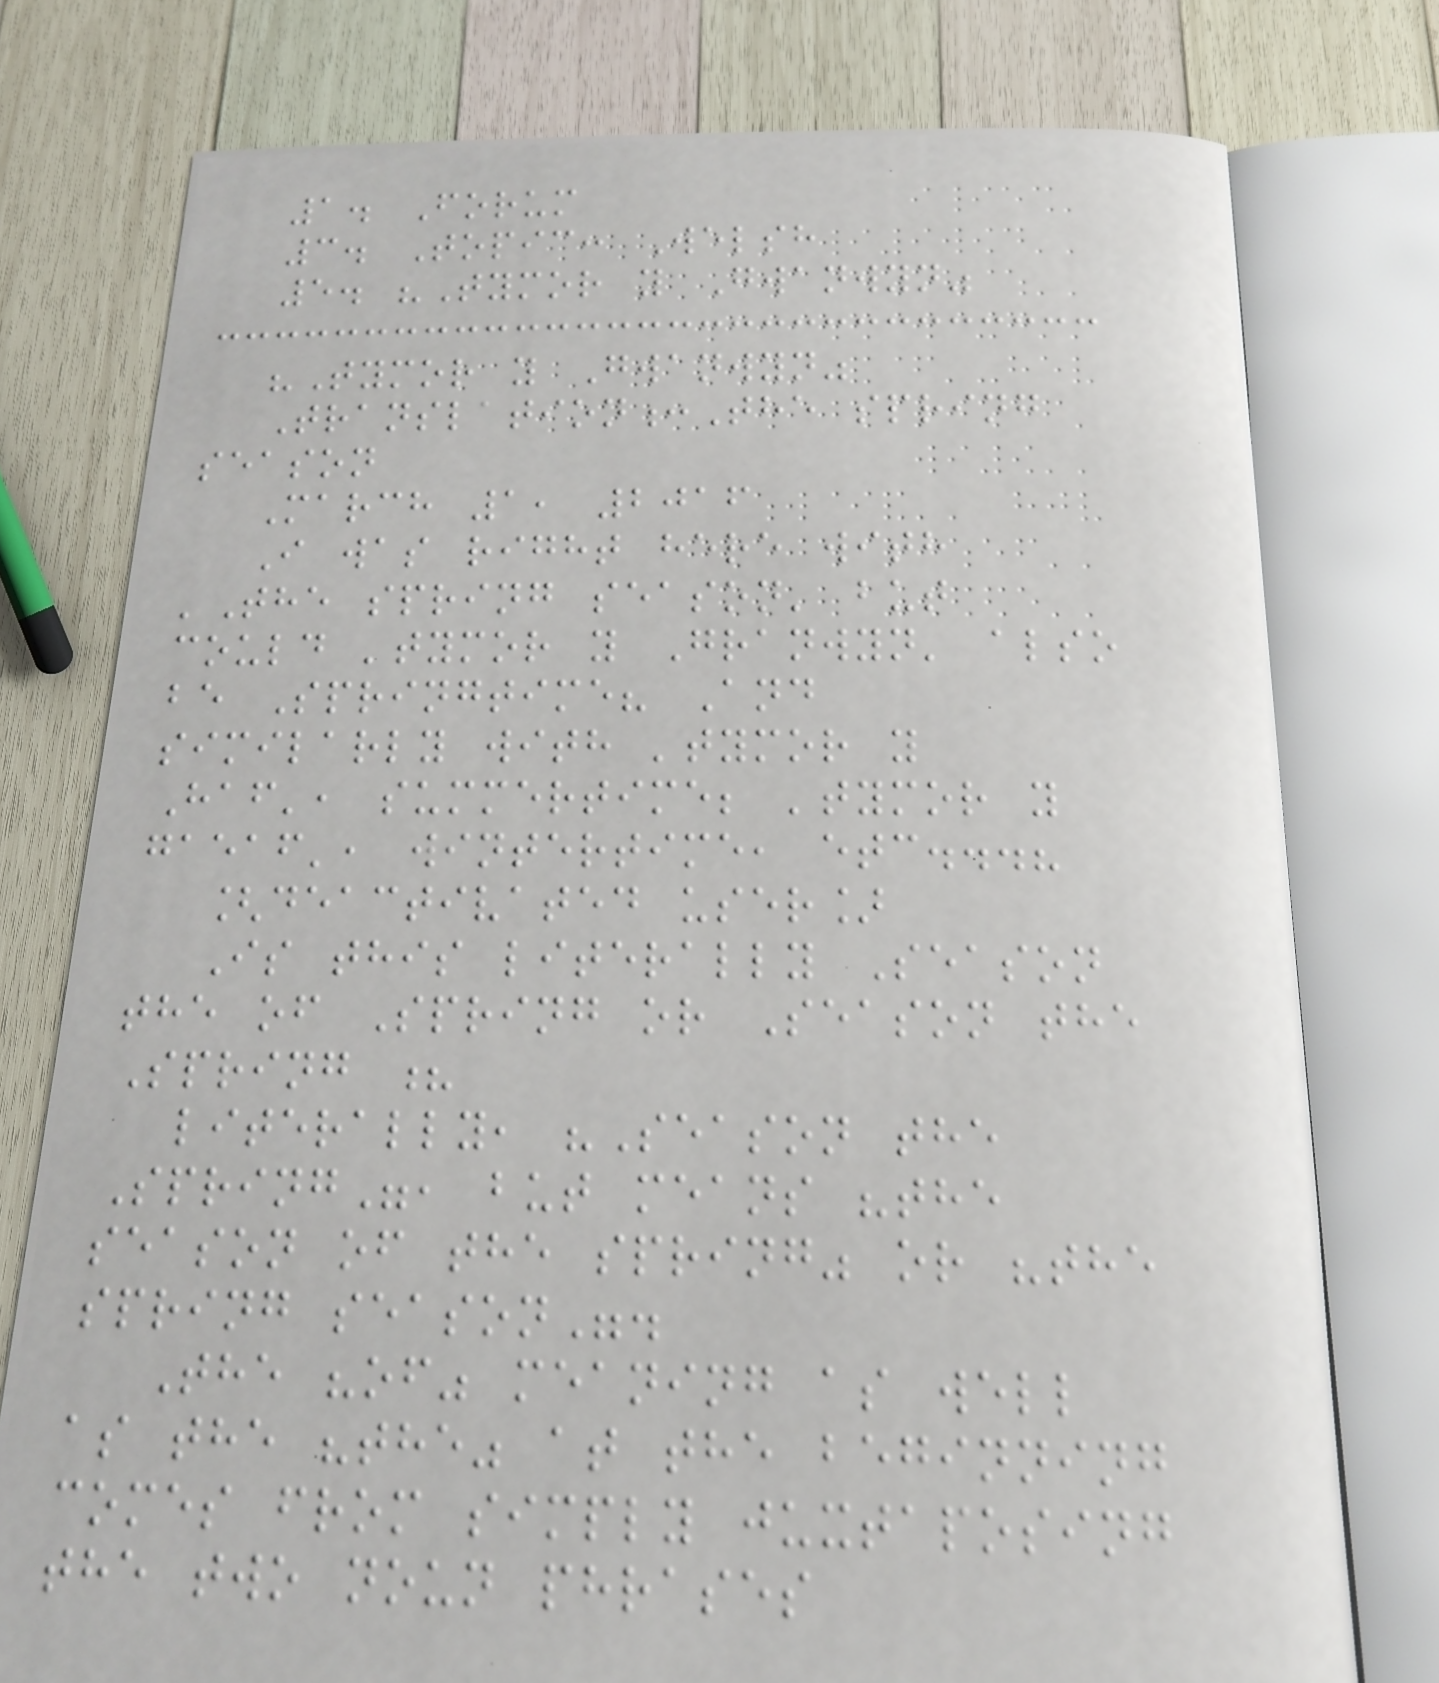1. Forum
3. Topic: Welsh
5. "Tymor y Gwanwyn"
"Tymor y Gwanwyn"
Translation:The spring
season
March 1, 2016
I was right here with
'The spring season' but
could 'tymor y Granwyn' also
be Springtime? And
similarly with 'tymor y
Haf', summertime; 'tymor y
gaeaf', wintertime, etc...?
[deactivated user]
Is this literally Season
the of Spring or Season the
Spring ?
literally, "Season the
Spring", but means "the
season of the spring" or "the
spring season".
The "of" meaning as well
as the "the" at the beginning
comes from simply juxtaposing
the two noun phrases
